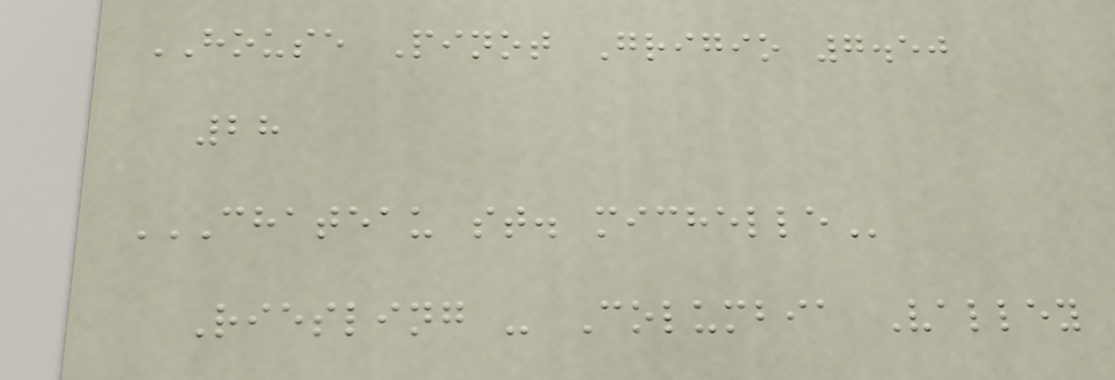HOUSE Pinot Grigio 7.50
28
CHATEAU ST. MICHELLE
Riesling - Columbia Valley
